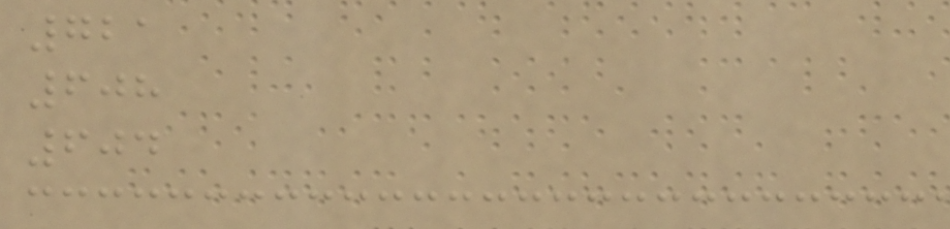721
608
604
